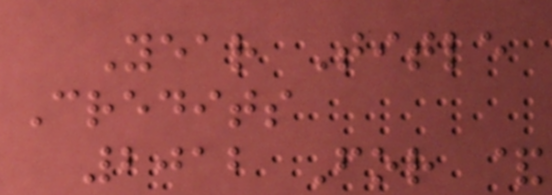Year Title
Credits
2012 For &
